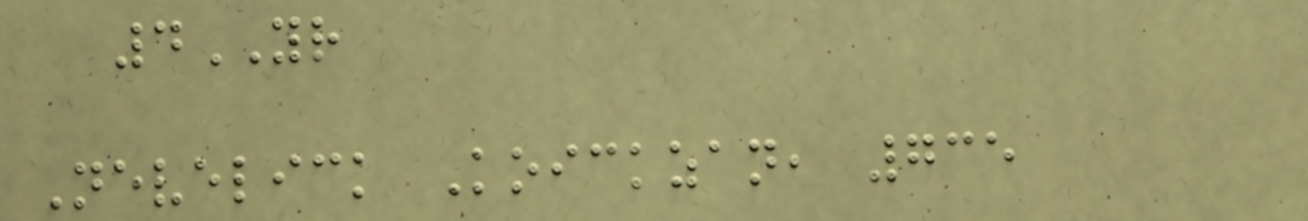4YR
Nevelick Koickzan, 735
